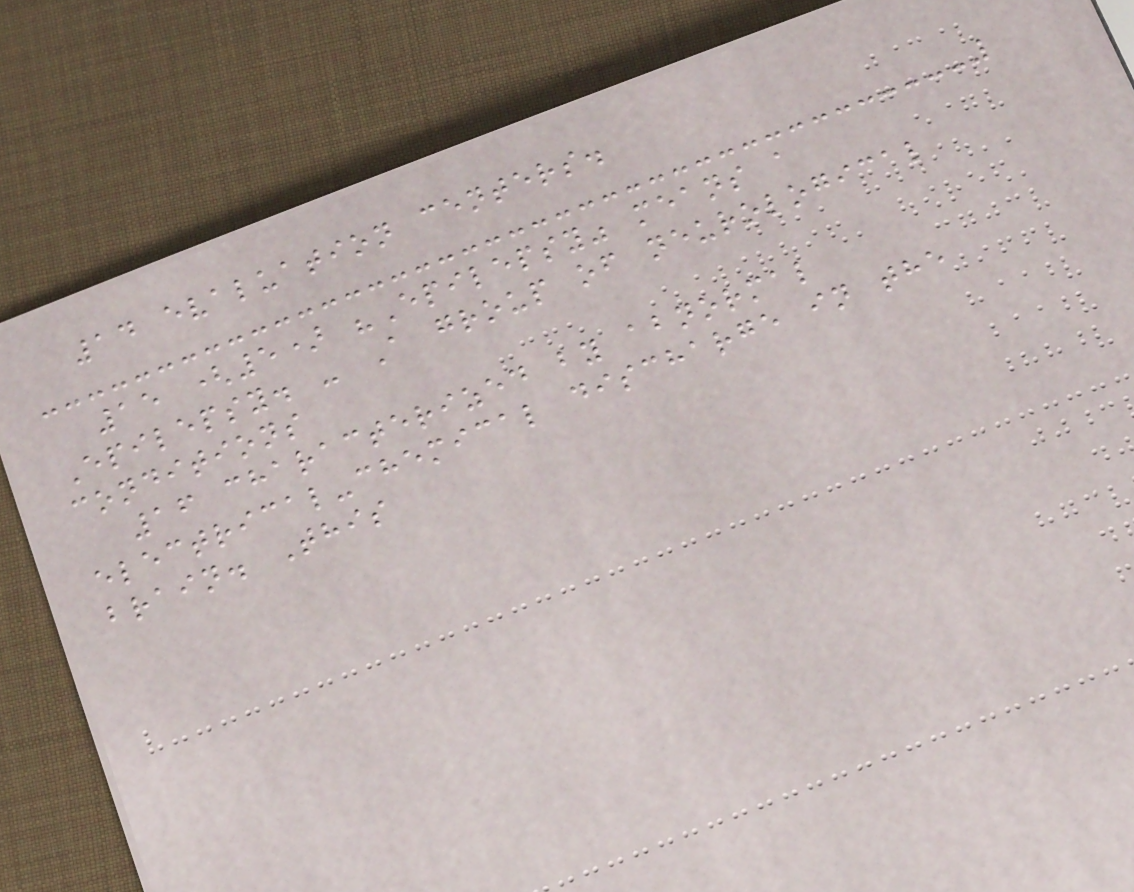14 evaluation centers.
15 (5) "Epilepsy" means a
Epilepsy. - A group of neurological
conditions
16 characterized by abnormal
electrical-chemical discharge in the
brain. This
